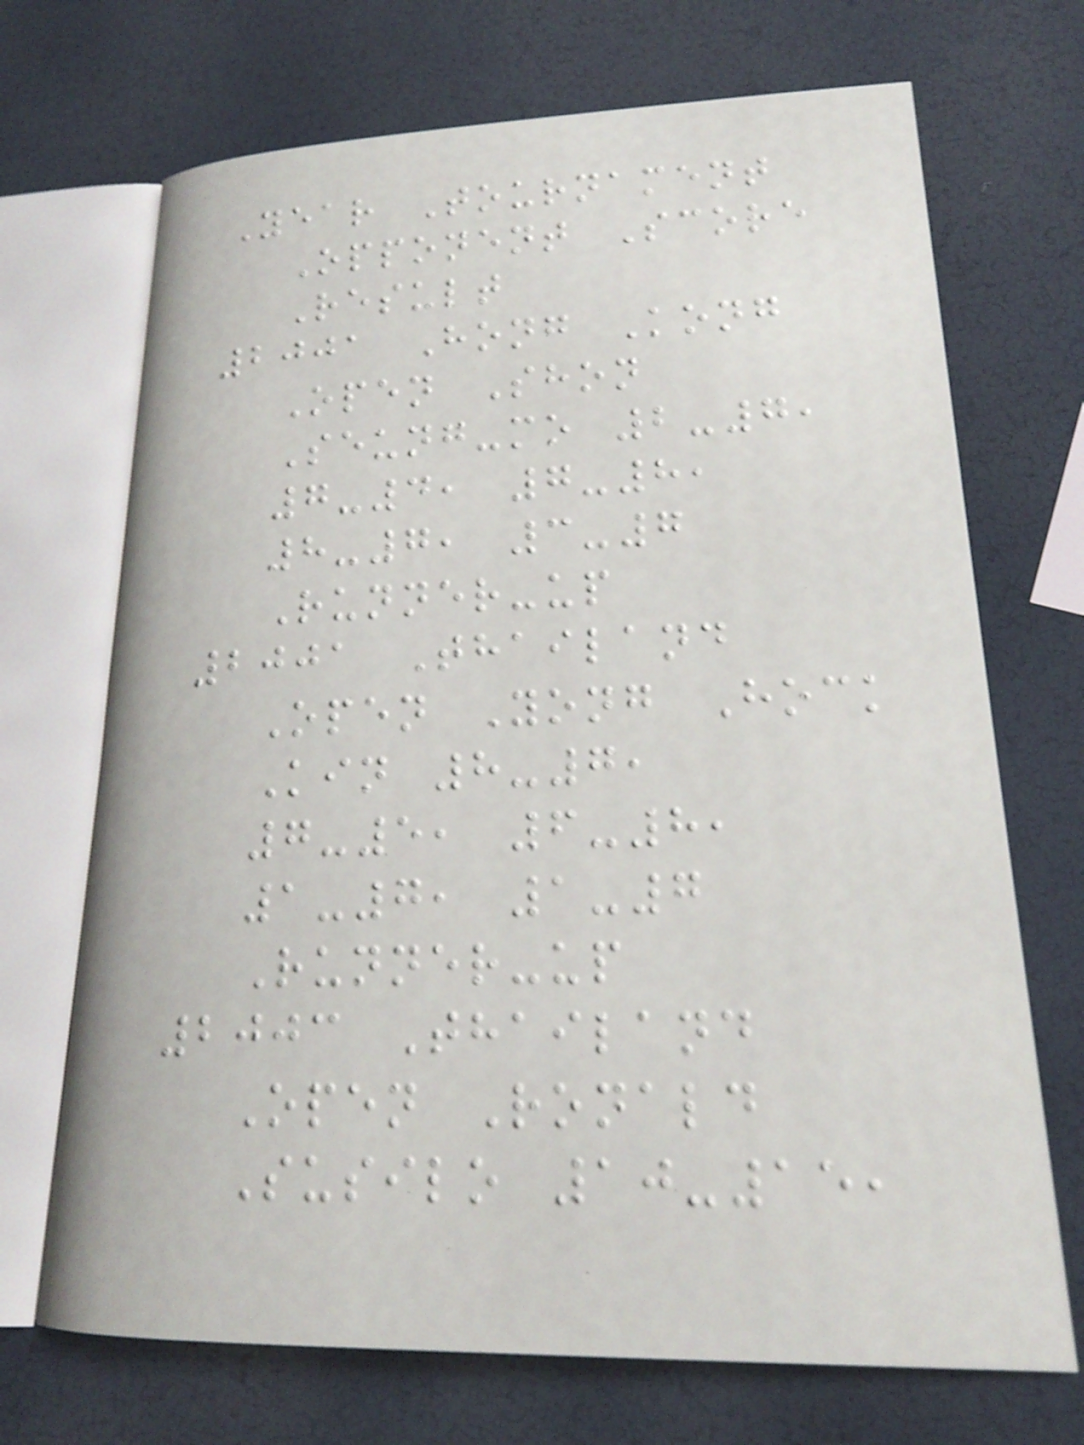Year Tournament
Opponent Score
Result
2001 Hong Kong
Open Shon
Seung-mo 2-7,
7-4, 7-8,
8-7, 3-7
Runner-up
2001 Thailand
Open Yong Hock
Kin 8-7,
7-5, 6-8,
1-7, 1-7
Runner-up
2003 Thailand
Open Ronald
Susilo 10-15,
